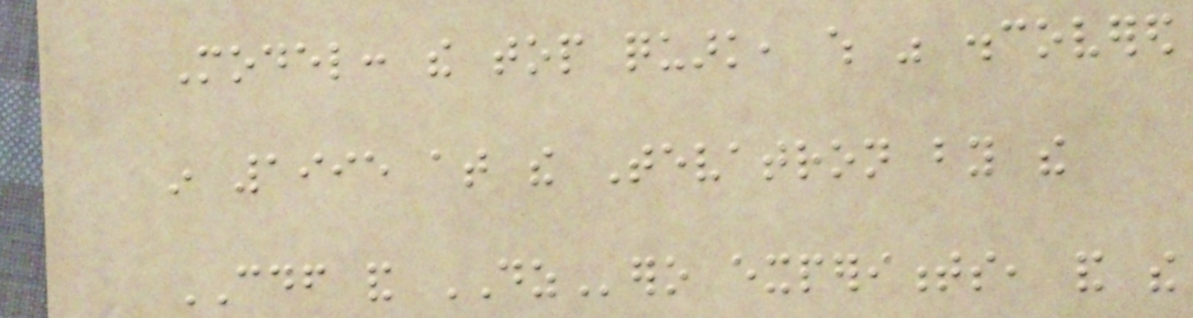Model: the top quark, which was discovered
in 1995 at the Tevatron by the
CDF and DZero experiments, and the
